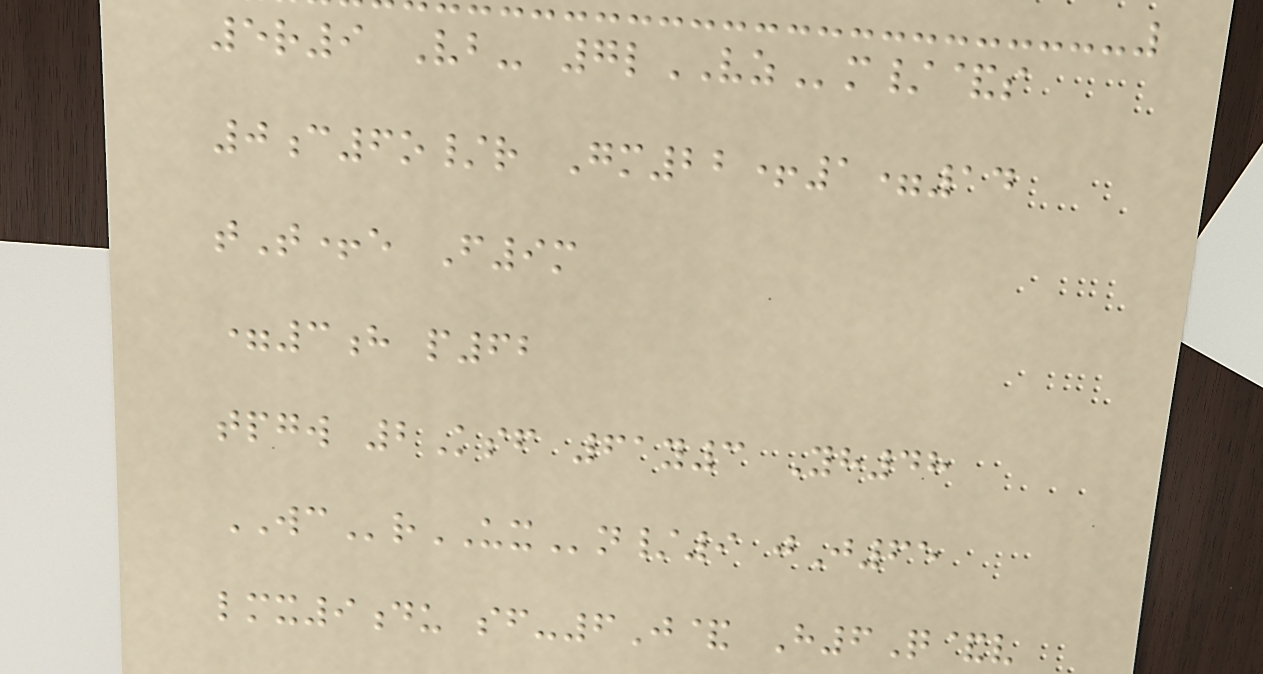5r9 Vb- 7lVZm/&s
0c6o/r Gm22+1=14
tT+e F9m
=3h p62
tpgw 2Ksf 61y3 Yh48
WCrUXn/9 jJ65
lmx9du sf-6J& H6Q&v
